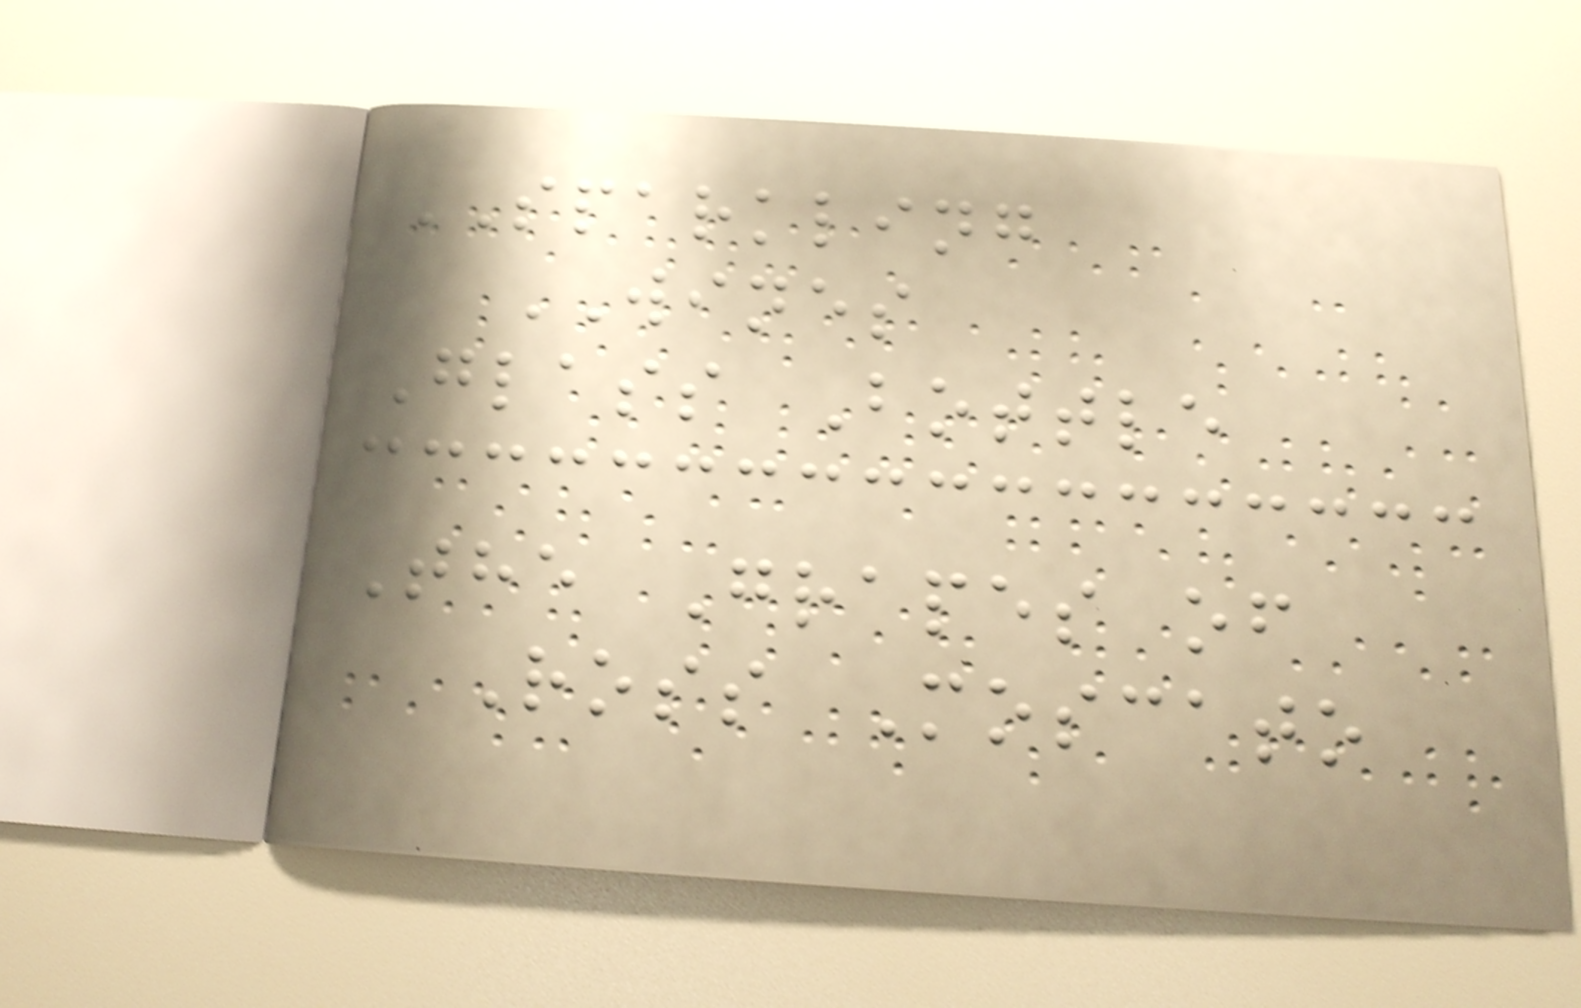SPARKLING
WINES
Glass Bottle
The Grapes of
Ross Moscato
